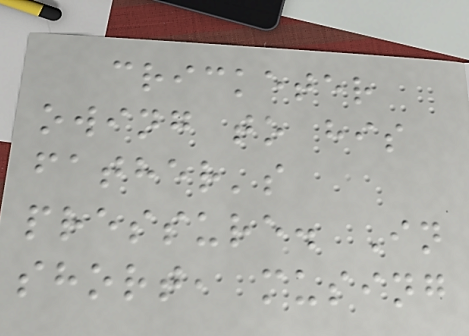cricketer
owing to his
father's
pressure. In
short, musing
